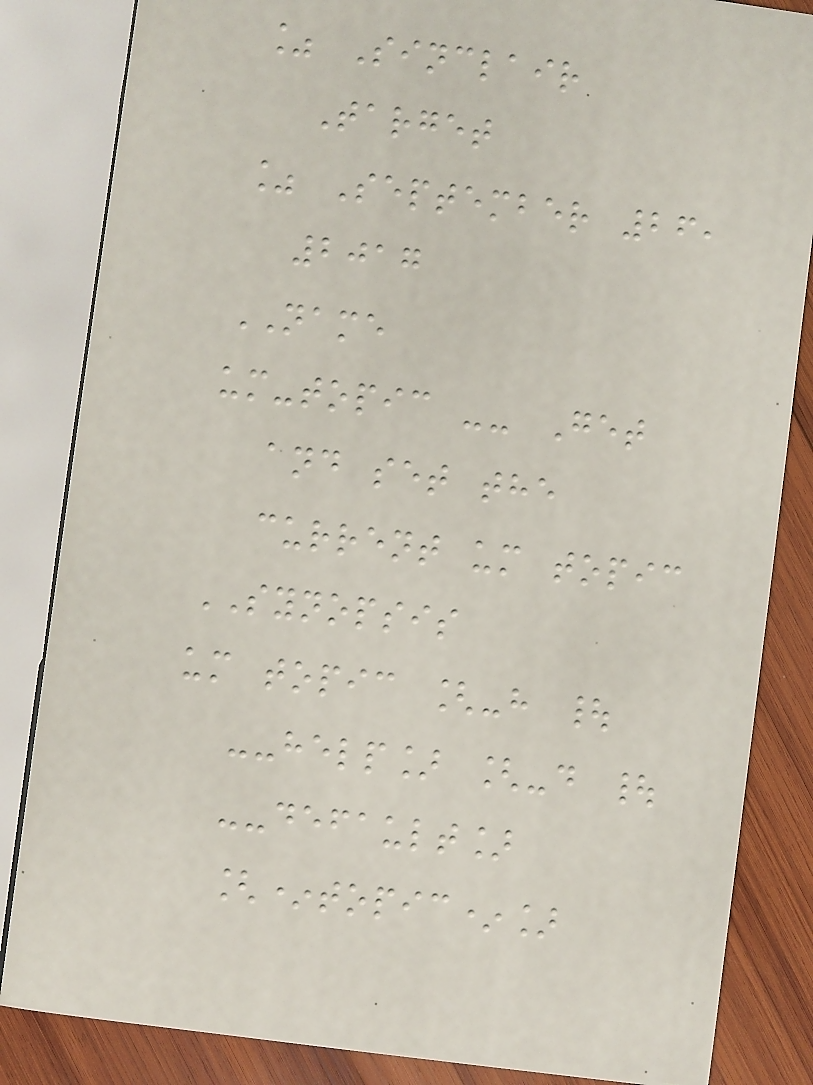% Sinclair
Target
% September 26,
2017
NAME
um-topic -- Get
and set the
current um topic
SYNOPSIS
um topic [-h |
--help] [-d |
--default]
[*topic*]
